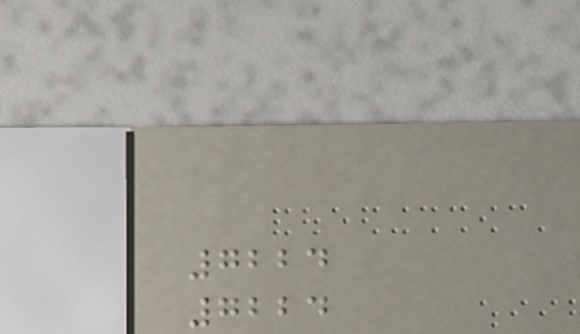7224
7224
